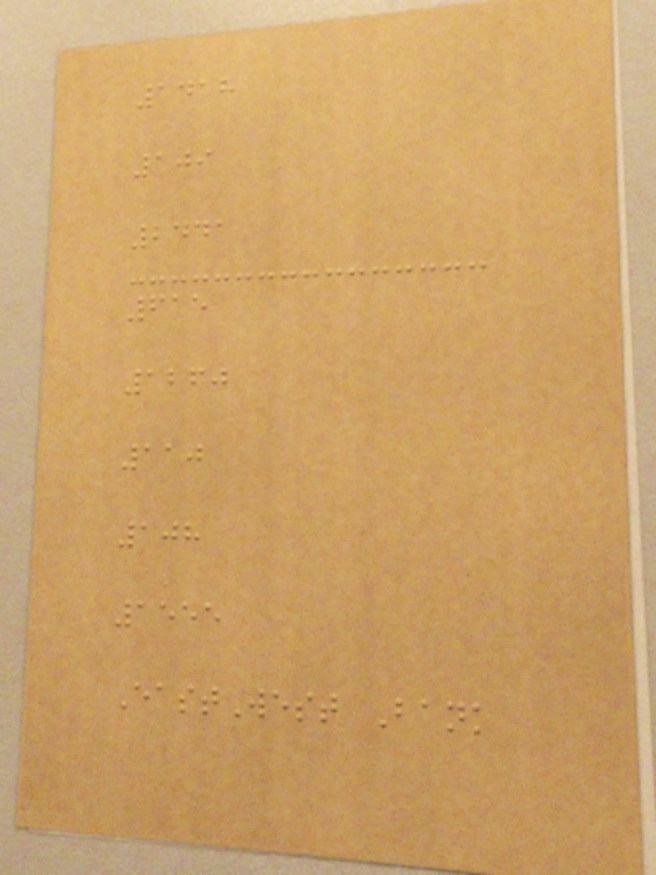1418
109
2441
615
1260
110
108
1555
EastWest Bank
